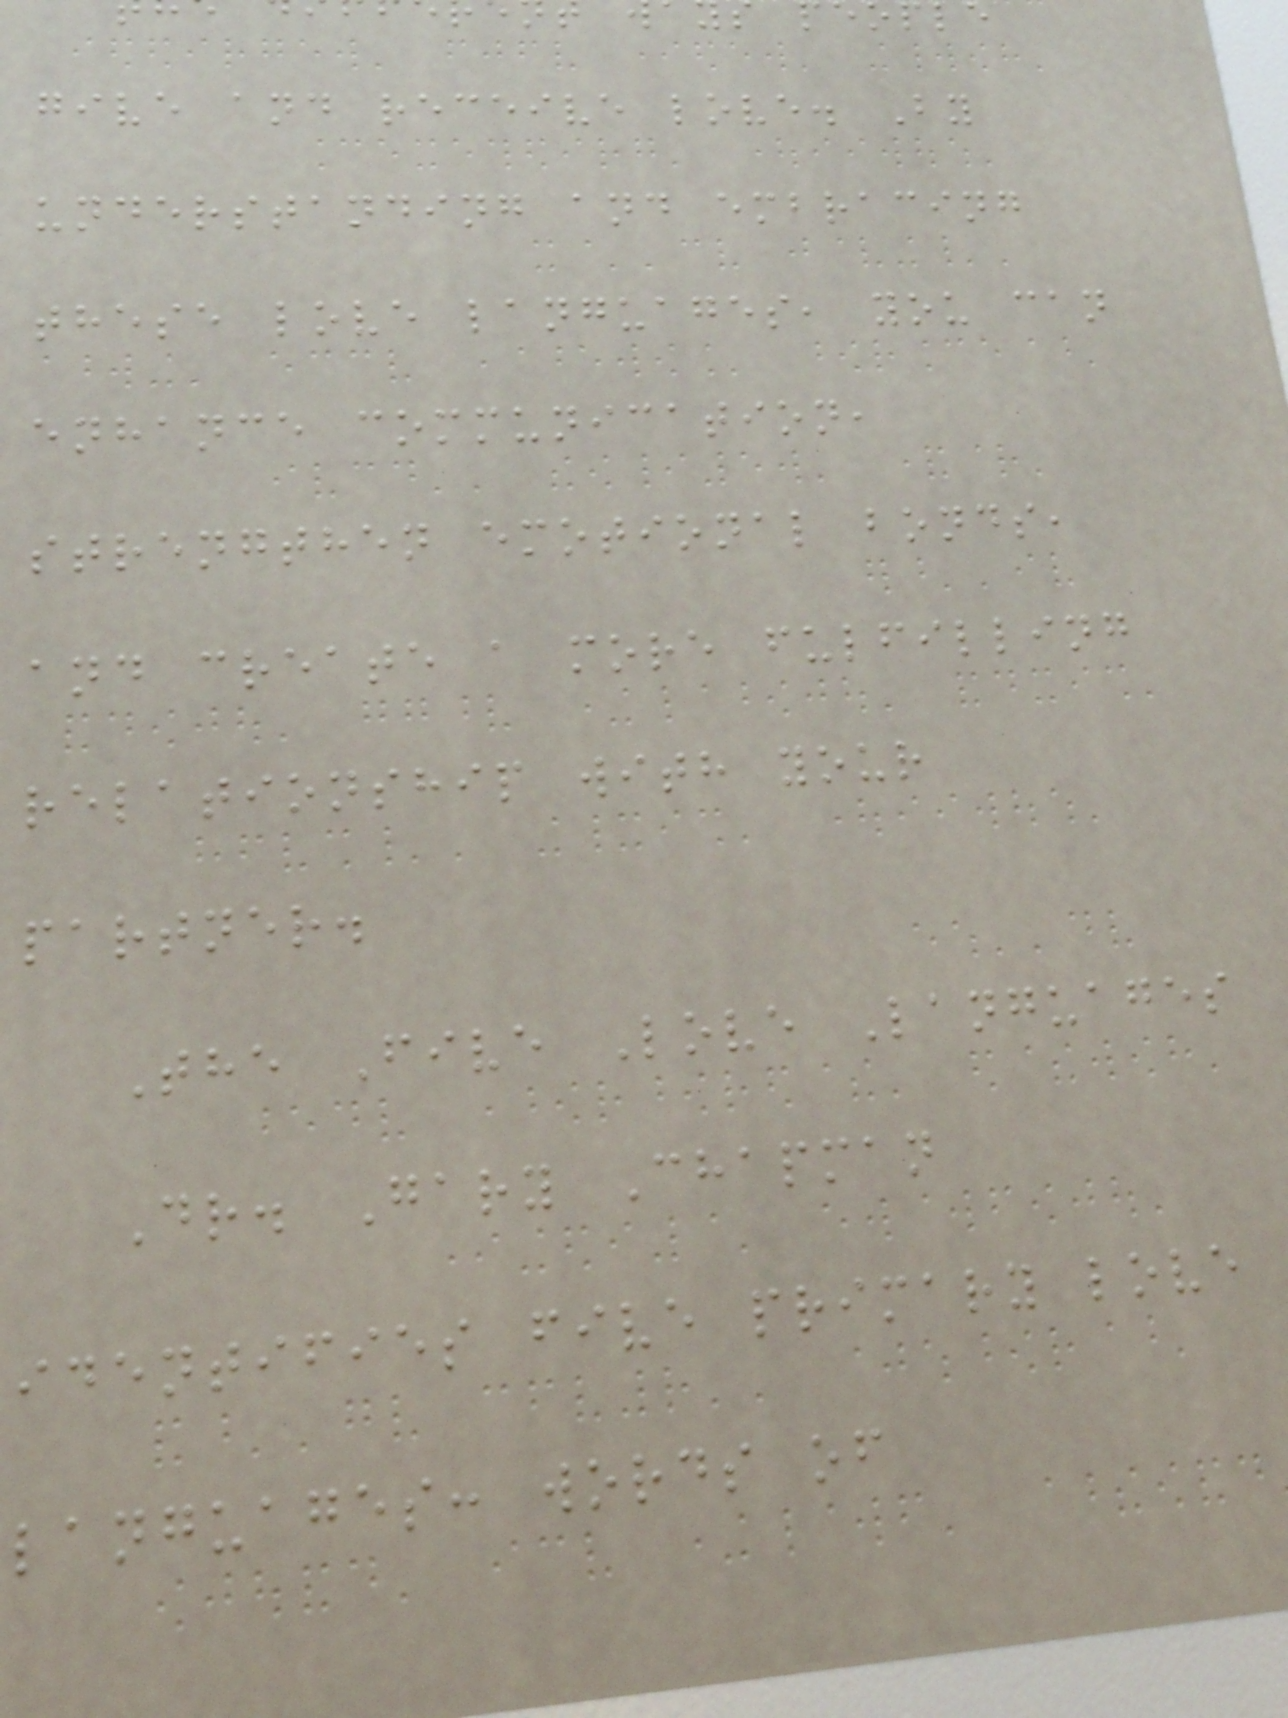give and receive love. By
understanding and embracing
these love languages, you can
enhance communication,
strengthen emotional bonds,
and create a more fulfilling
relationship with your
partner.
The Five Love Languages
Dr. Gary Chapman
identifies five primary love
languages: words of
